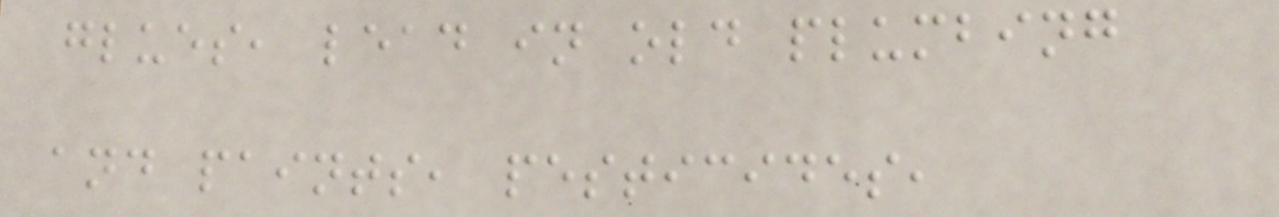glues, lead in old plumbing
and paints, pesticides,
